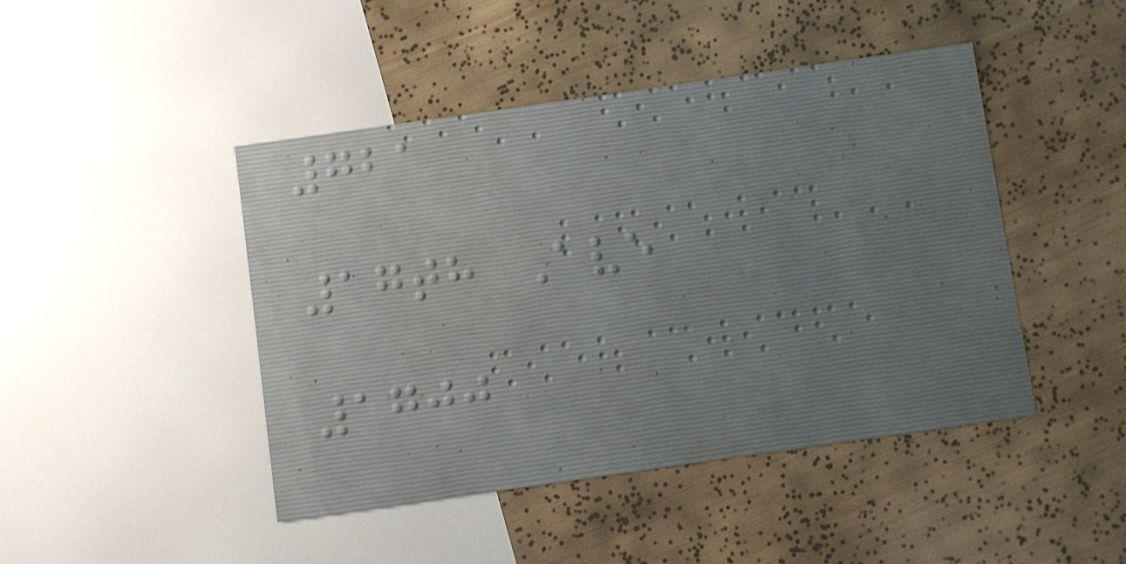721
17th Ave
1700
